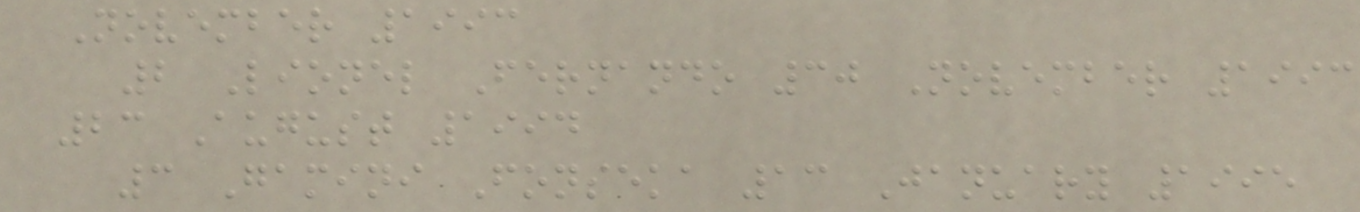November 1993
2 Lionel Fernando 30 November 1993
23 August 1994
3 Gamini Fonseka 13 January 1995
